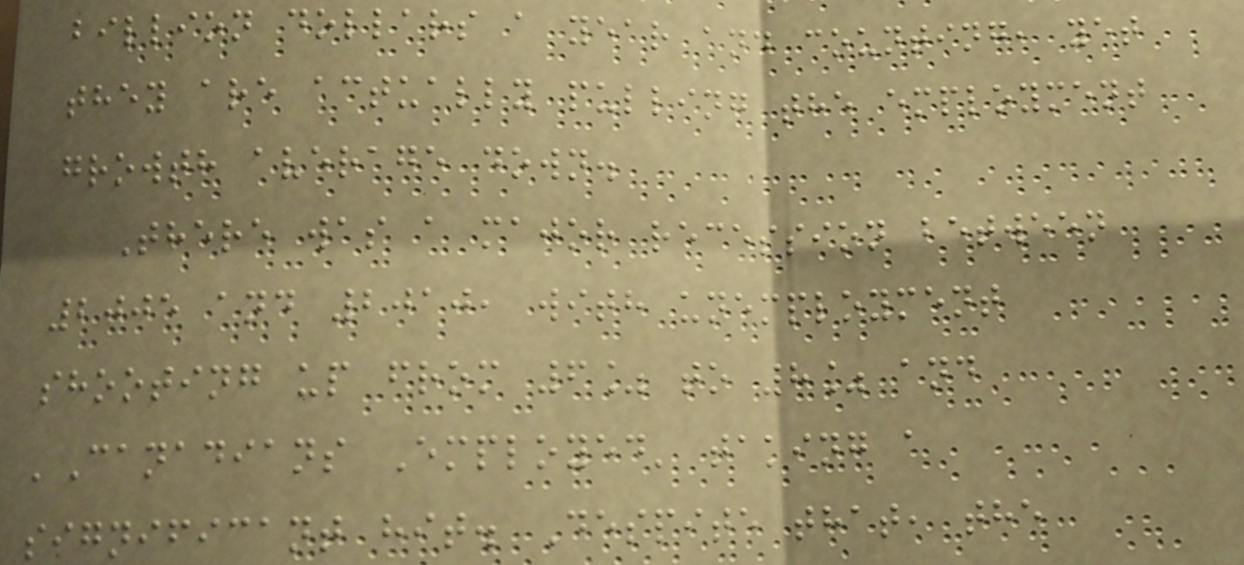billion dollars a year and counting, yet
they are actually pulling the employment
growth average down.
There was a major recession between
2005 and 2010, with unemployment
shooting up from 6% to 8% and
'Canadians Employed' taking a
significant hit. Despite that, the
